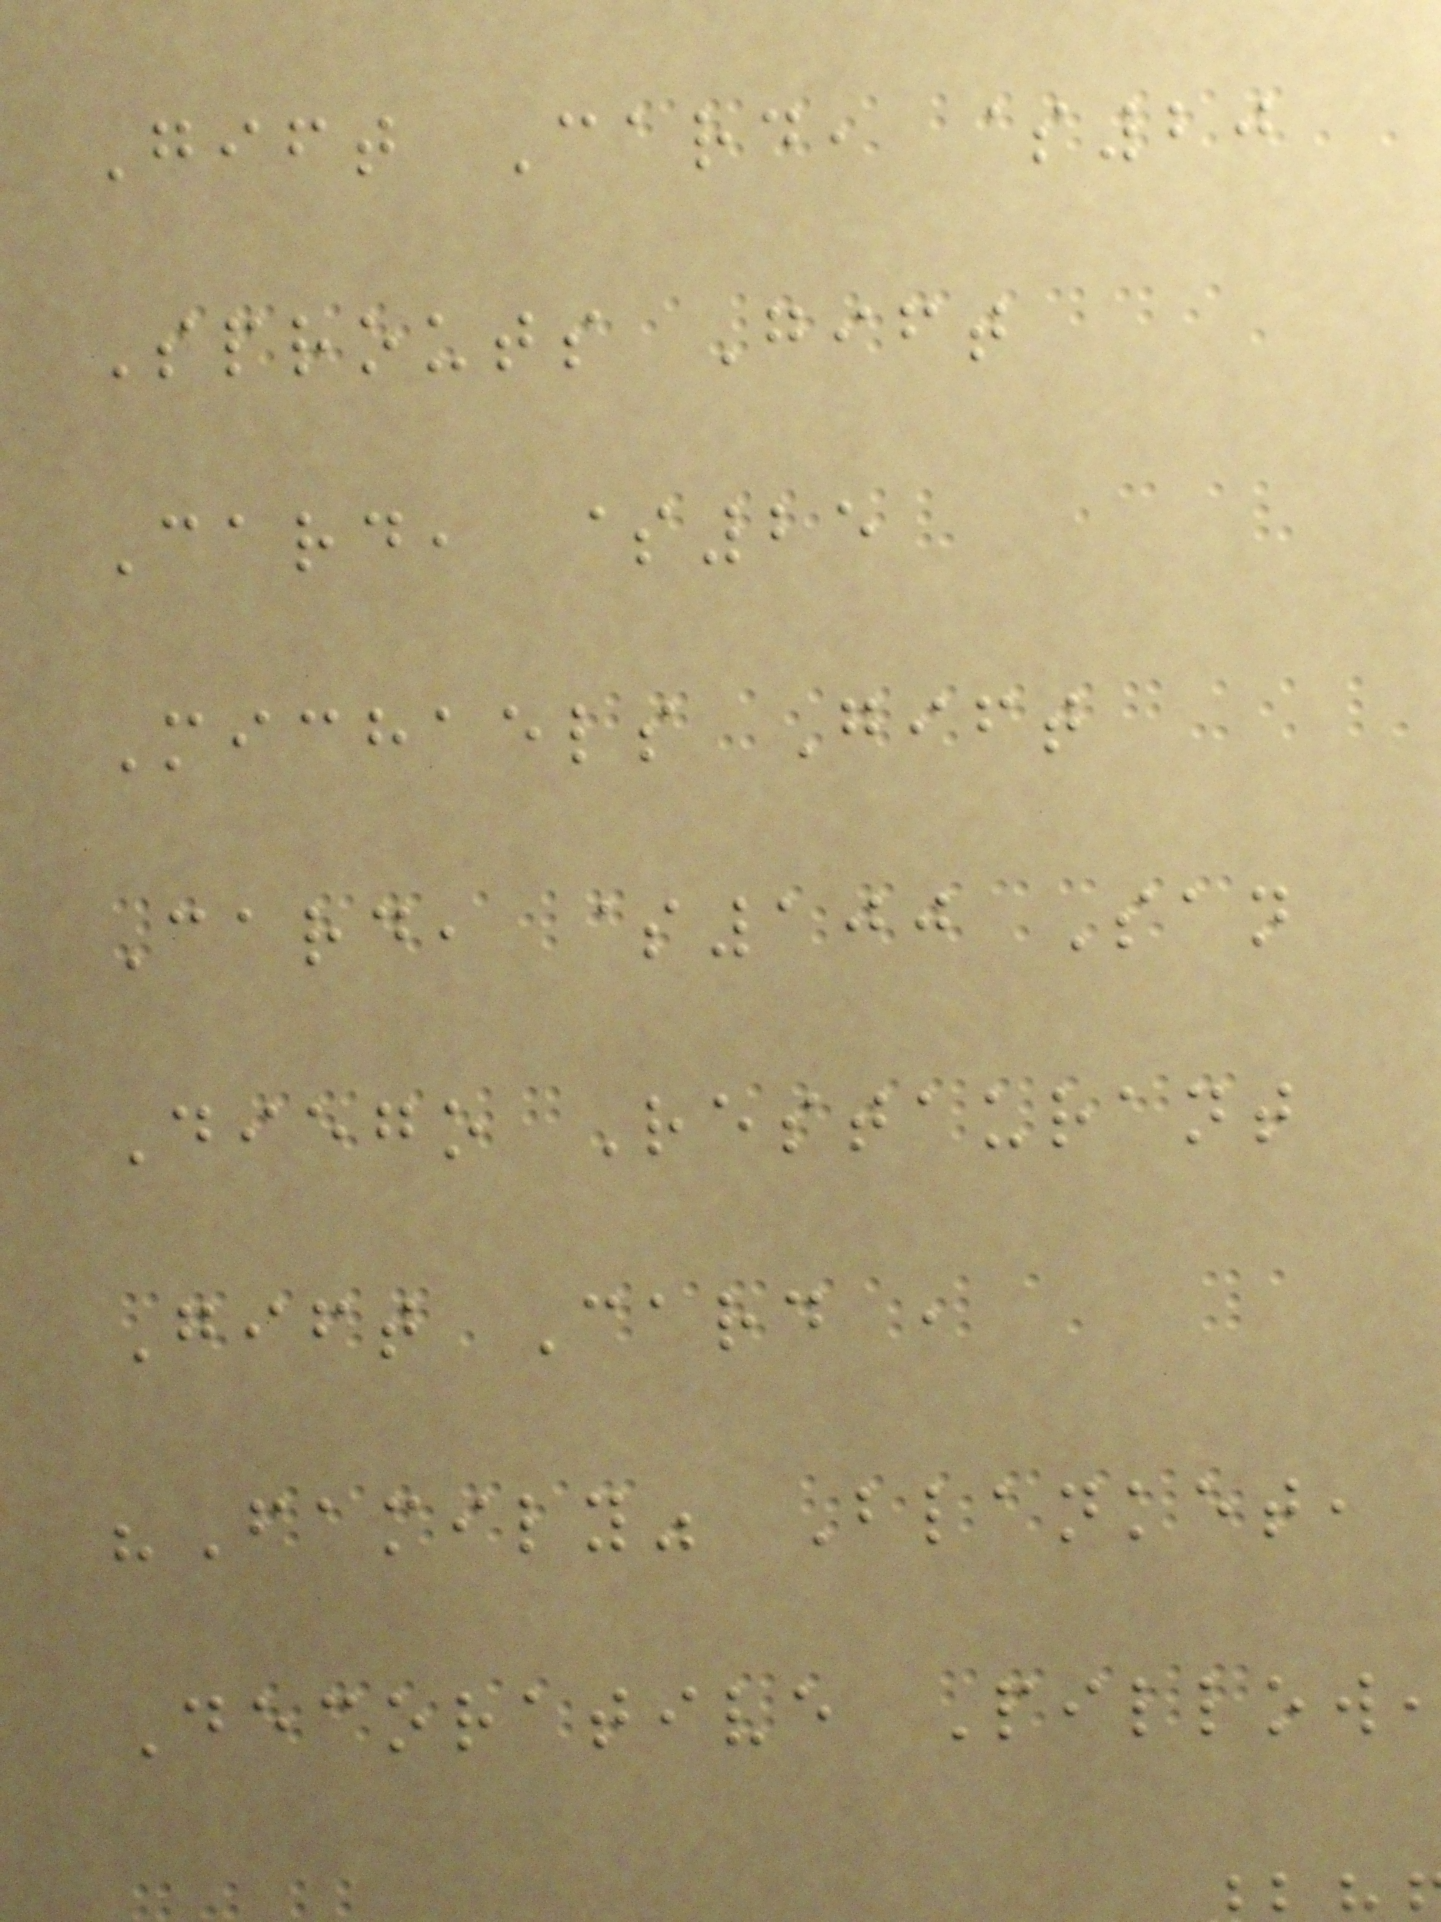Gift Card, $20
Sprouts Gift
Card, $25
Michaels Gift
Card, $100 San
Diego Restaurant
Gift Card ,
"Family" Blanket,
Decorative Pillow
